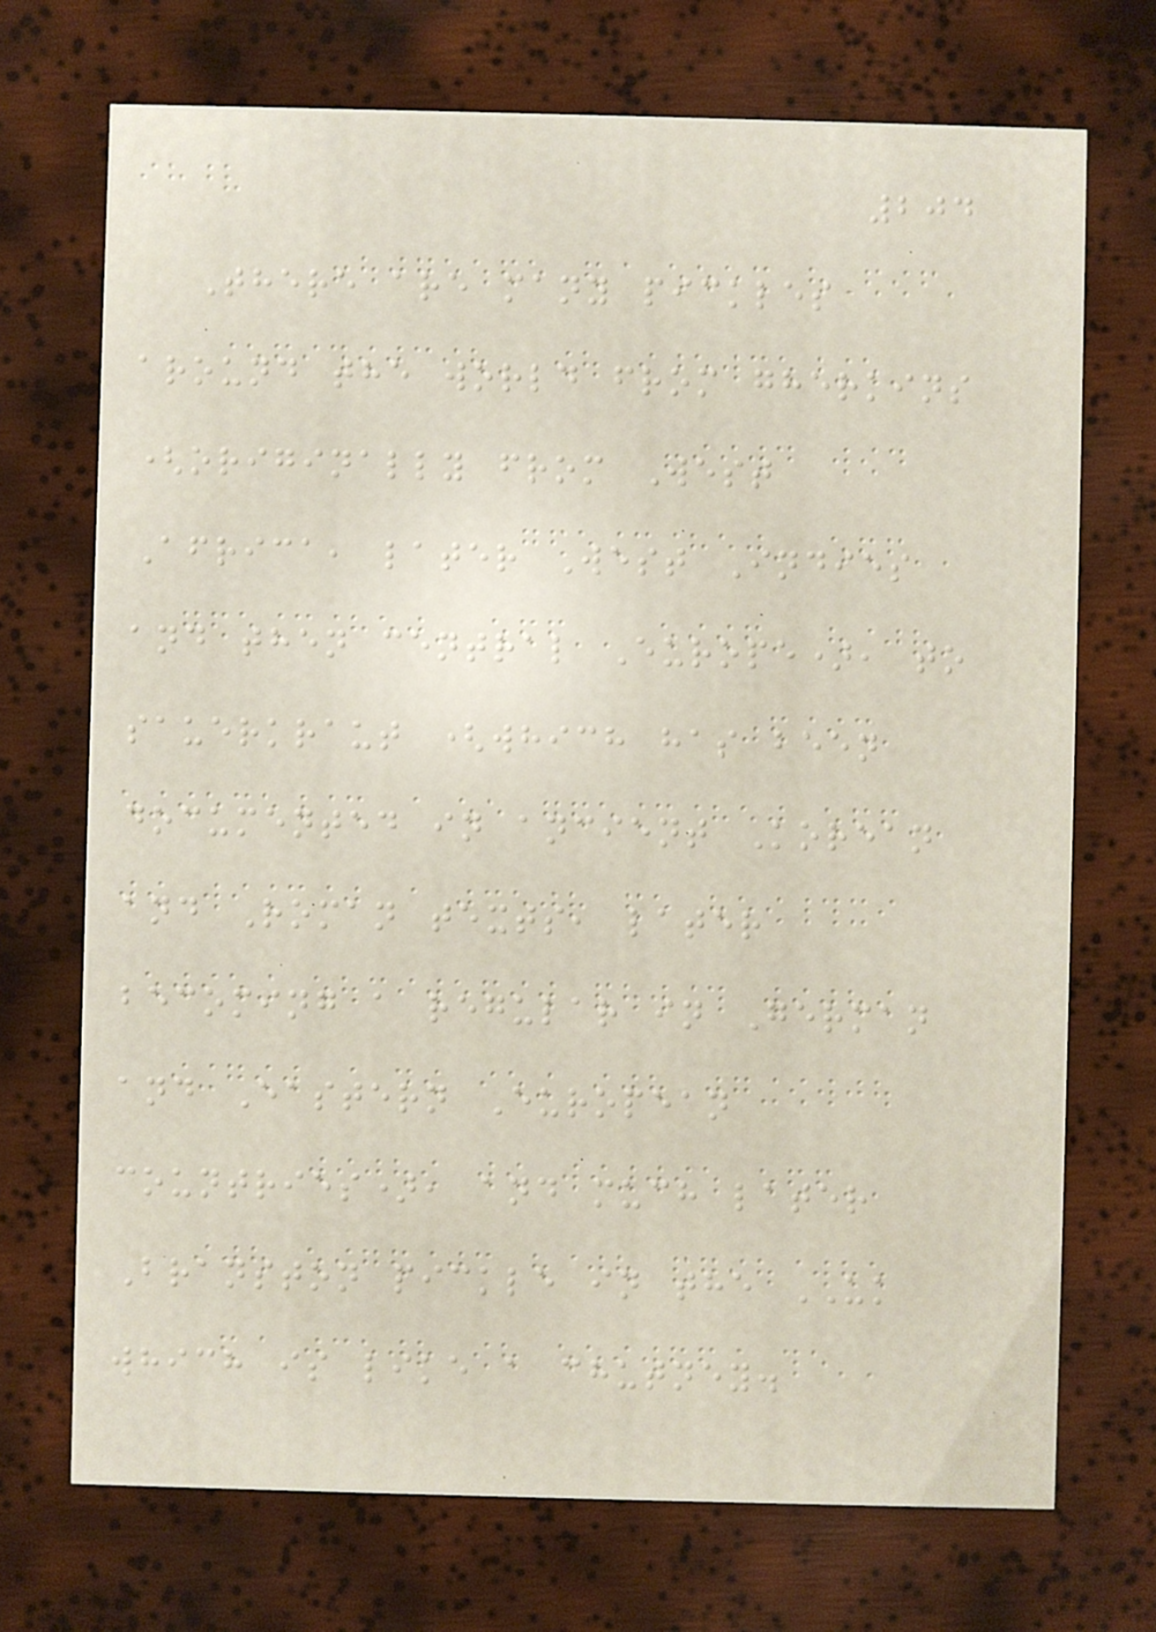204
There are many pickles
around the world from gherkins
(originally from West
Africa, later West Indies
and then central Europe), to
sauerkraut (which has been
documented in ancient Korean
and Roman texts, later
becoming a regular in German
and Eastern European
countries), and much later
Branston pickle in the UK
which is like a chutney.
